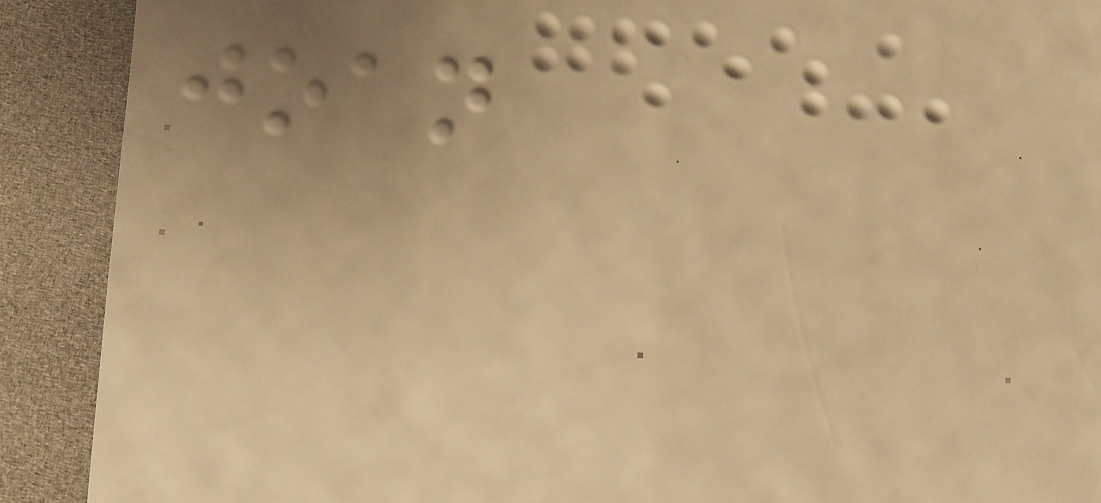joan
